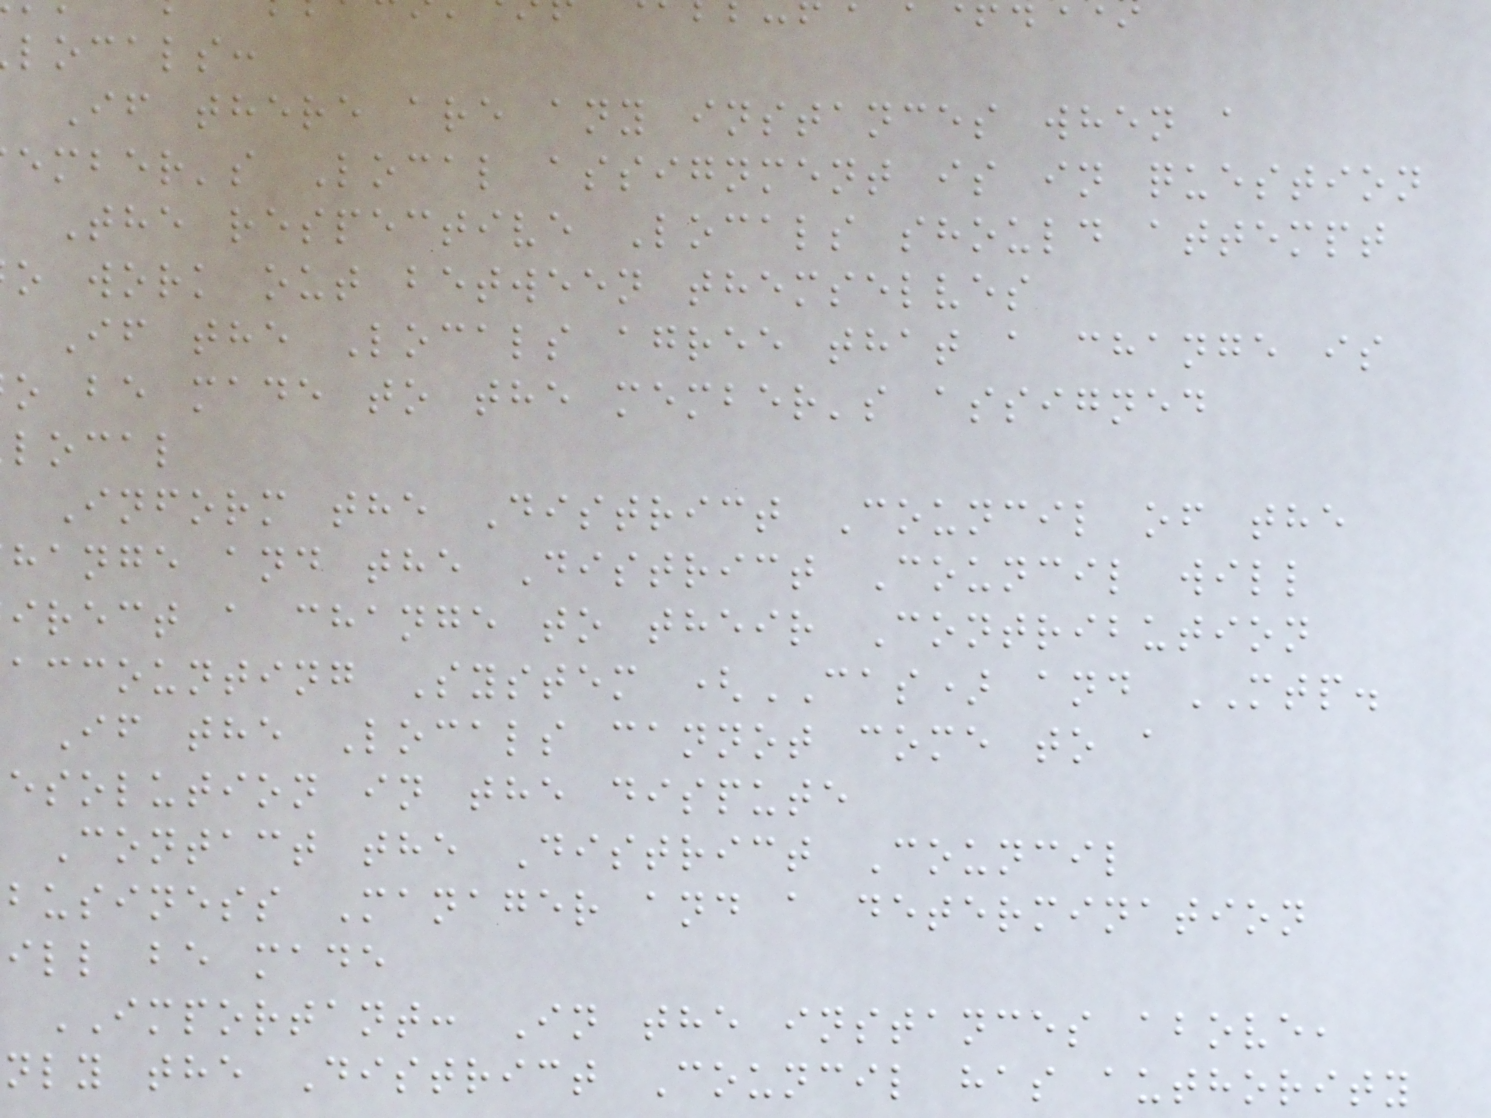locals:
If there are any instances when a
ember's Local assignment is in question
The respective Locals should attempt
o work out between themselves
If the Locals agree that a change is
o be made to the member's assigned
local
Inform the District Council of the
hange and the District Council will
irect a change to their Contribution
accounting System (CAS) and MTP.
If the Locals cannot come to a
esolution in the dispute
Contact the District Council
business Manager and a determination
ill be made
IMPORTANT: In the instances above,
nly the District Council has authority
